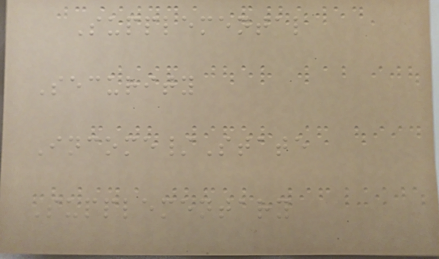Supplemental
Security
Income/State
Supplementary
